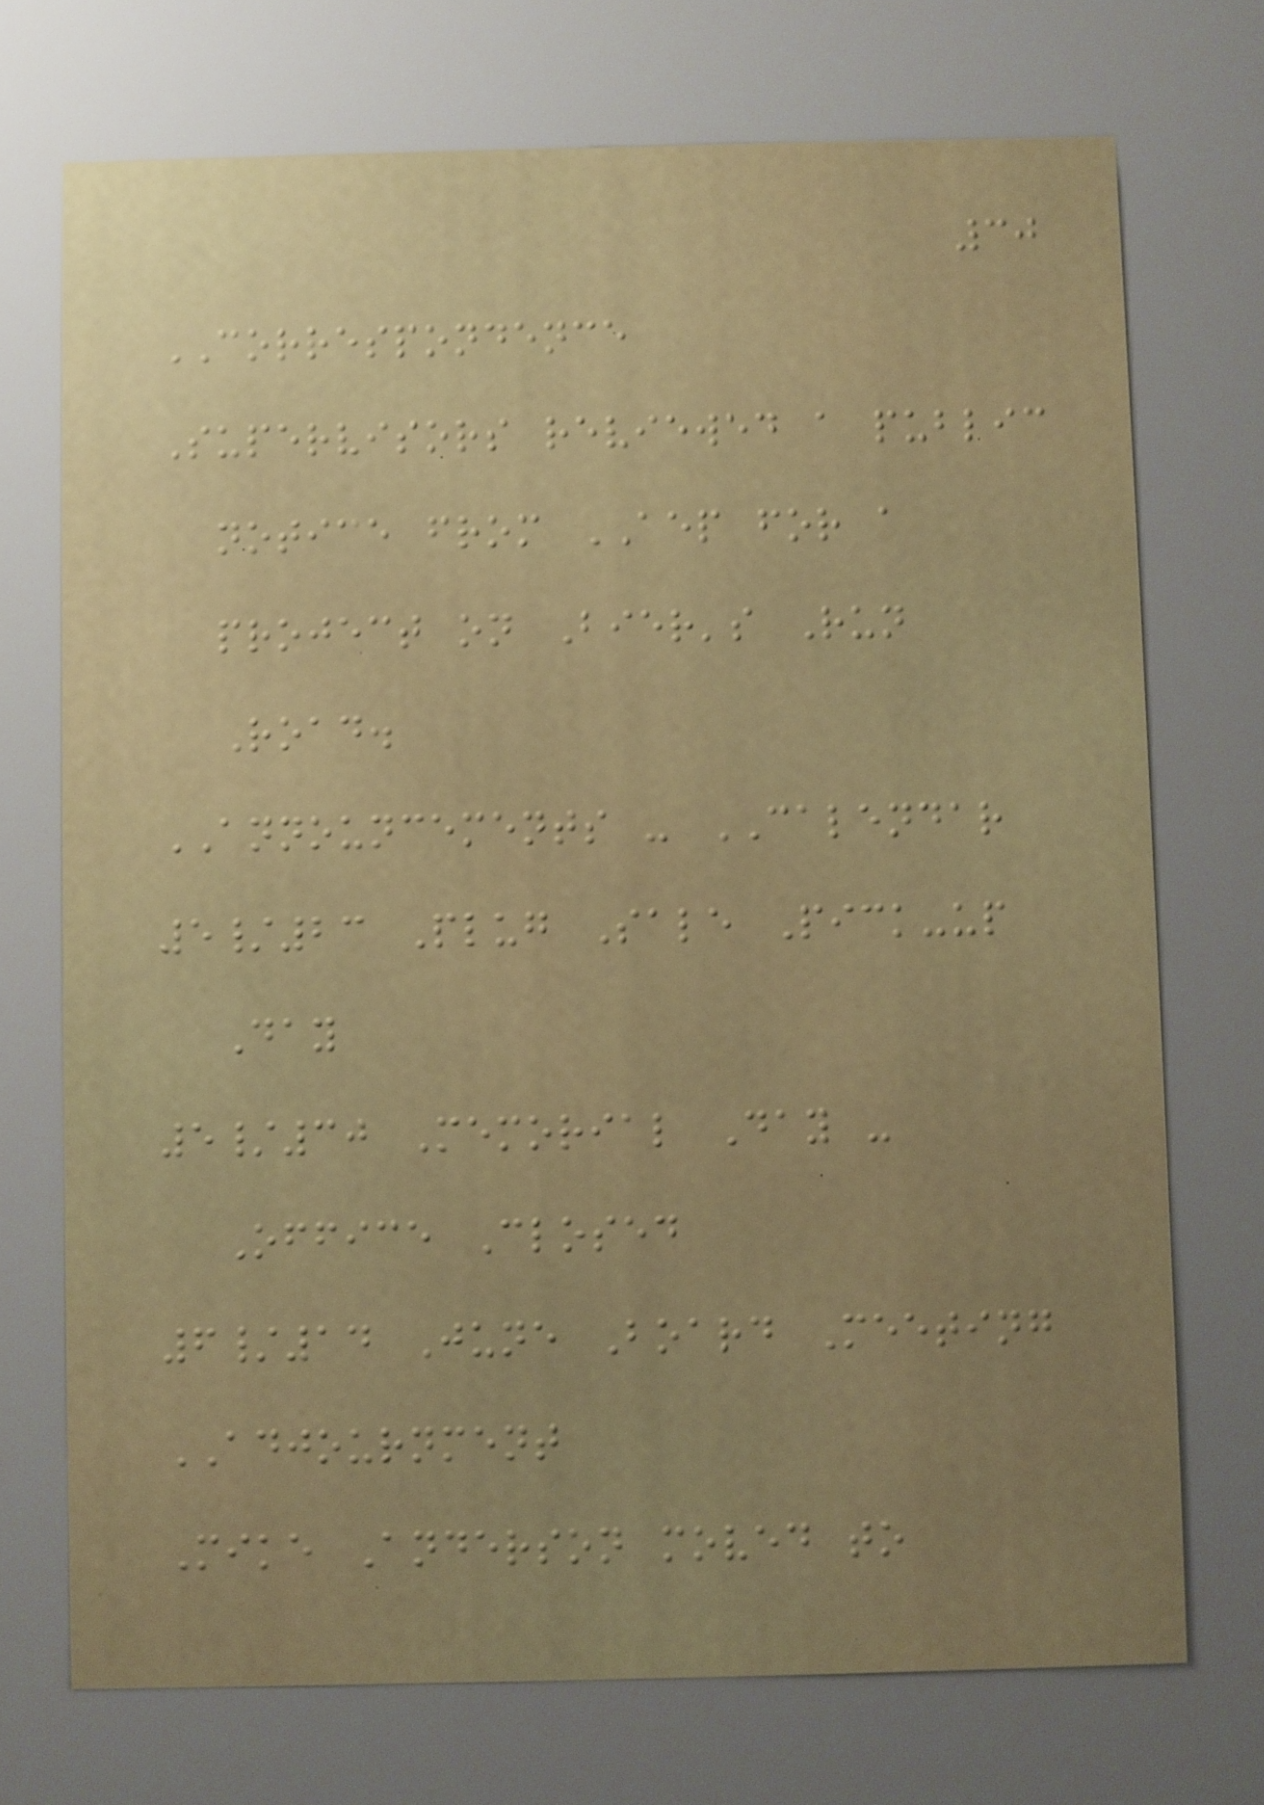30
CORRESPONDENCE
Supervisors reviewed a public
notice from AEP for a
project on Bier's Run
Road.
ANNOUNCEMENTS - CALENDAR
5/23 Plug Sale Pick-up
Day
5/30 Memorial Day -
Office Closed
6/14 June Board Meeting
ADJOURNMENT
Mike Anderson moved to
